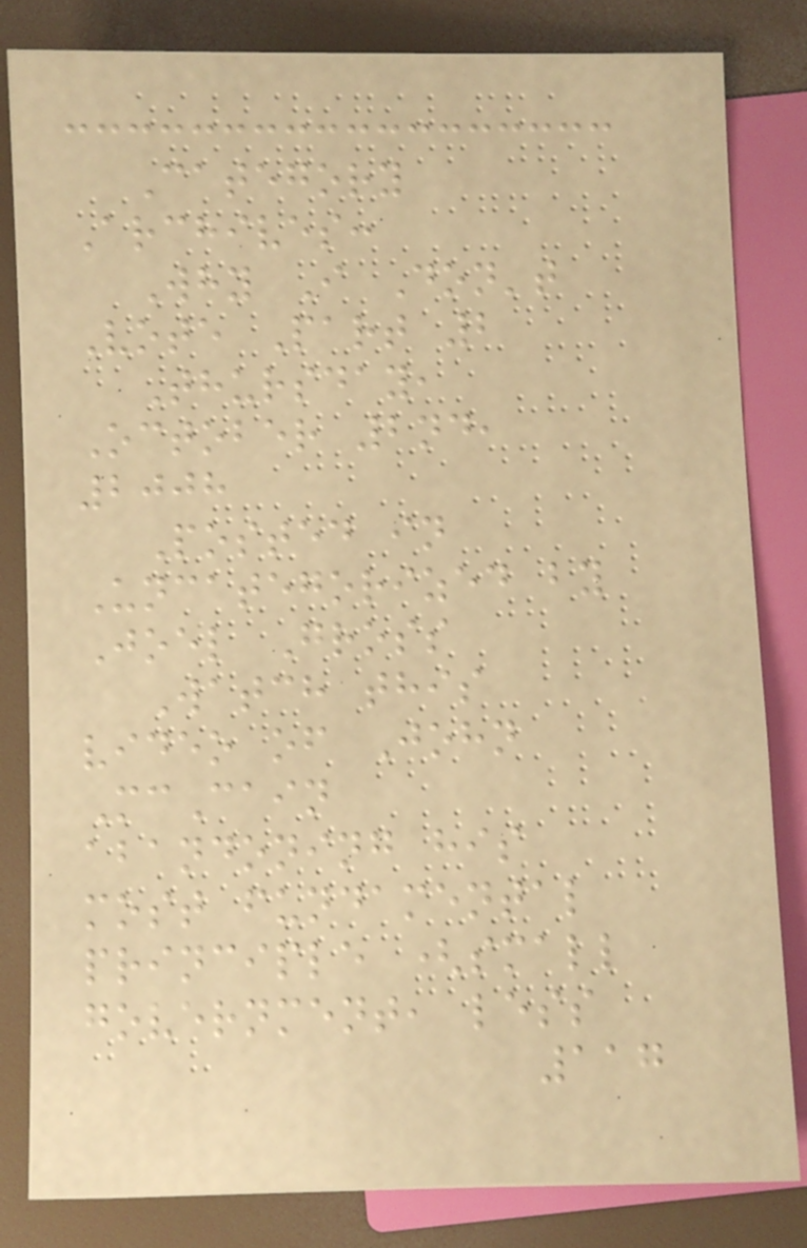Category
Archives:
Why I Don't
Vote Part 2
Thursday,
October 2nd,
2008
Posted in
Uncategorized by
Joel Gross
Watch this
video of John
McCain
abandoning his
most fundamental
principle (small
government, less
117
